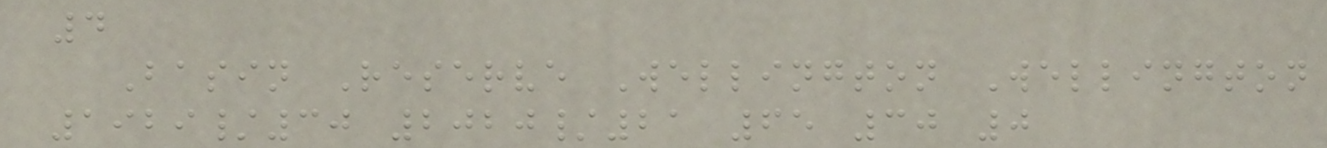4
Basin Reserve Wellington Wellington
1929/30 2020/21 65 30 0
